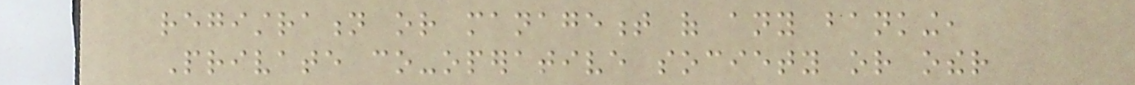registration or management of any banking,
Private co-operative society or other
